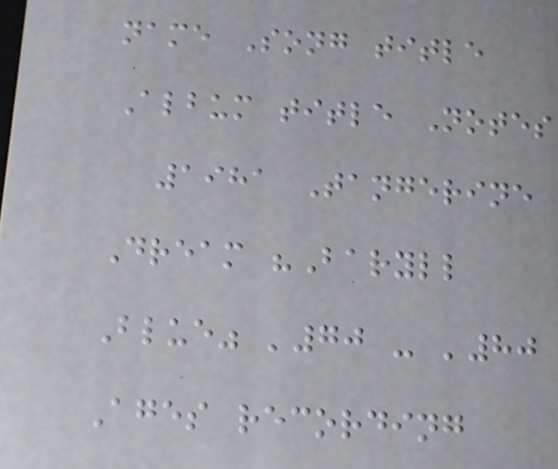name Song title
Album title Notes
1981 Tangerine
Dream "Baryll
Blue" '70 - '80
Ages recording
